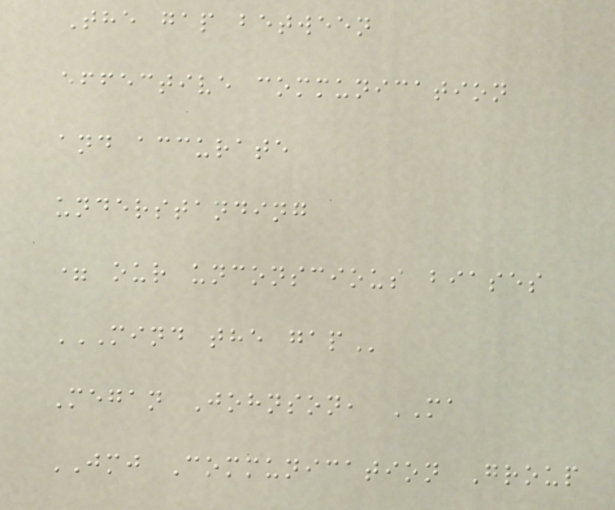The gap between
effective communication
and accurate
understanding
= our unconscious biases
MIND THE GAP
Megan Johnson, MA
JMJ Communication Group
